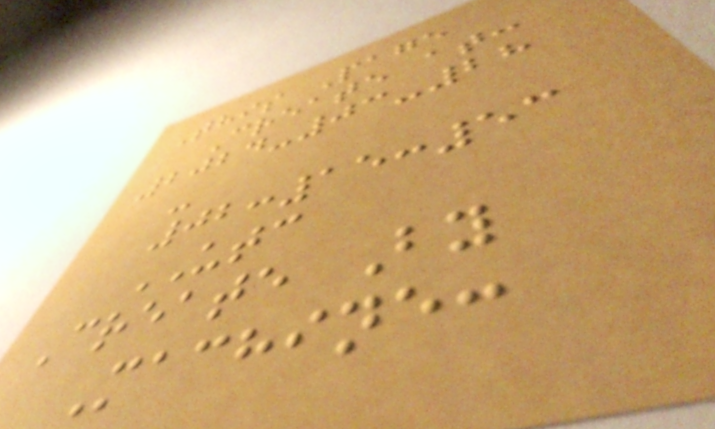This Page
Create at:
2024-03-28
-
02:15:53
UTC
Create By
Machine:
